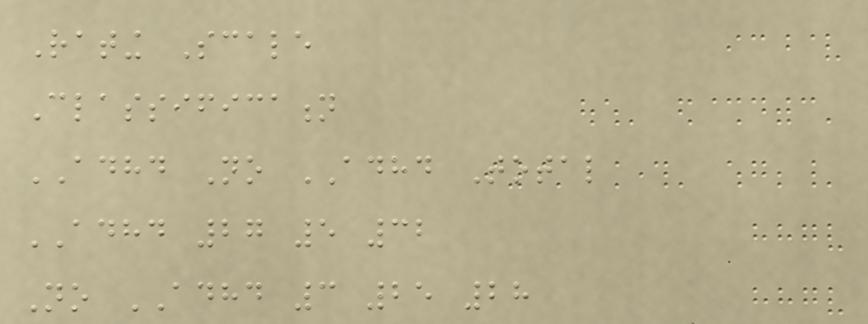Rating Scale
Classification
ADHD No ADHD Total
ADHD 27 5 32
No ADHD 3 25 28
